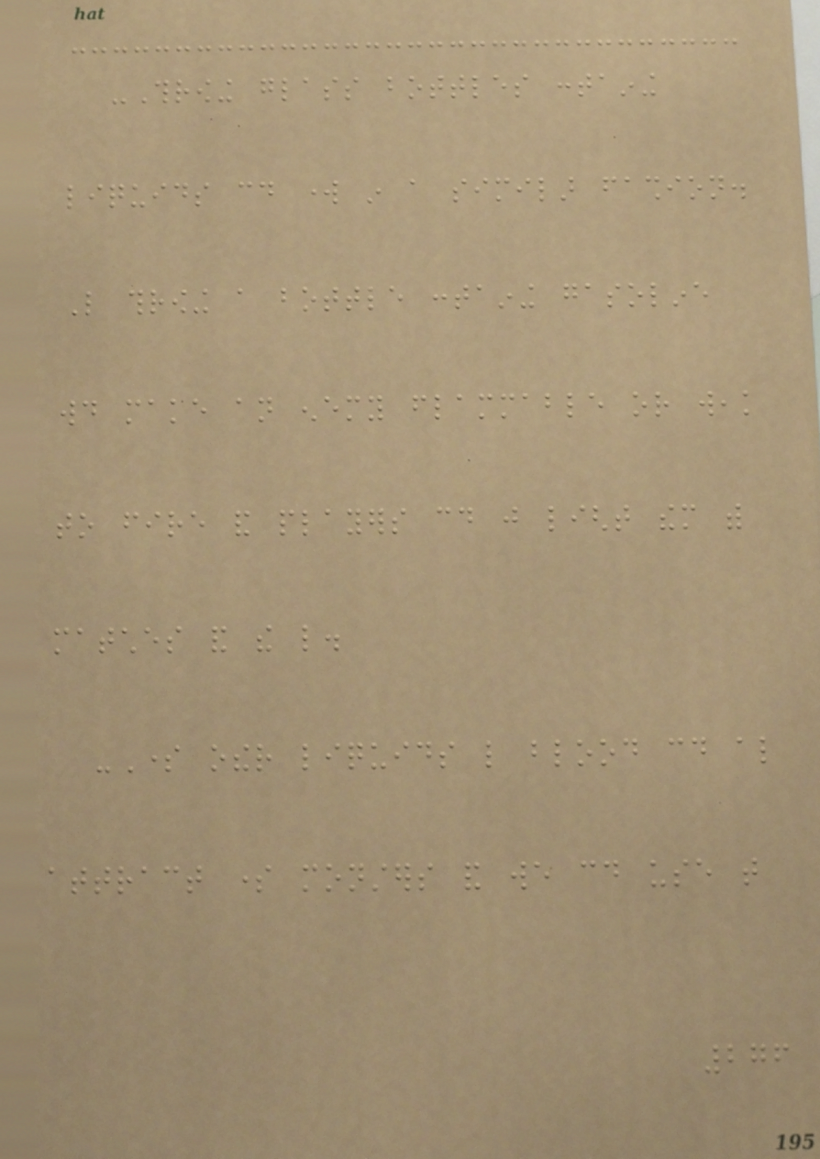-Throwing glass bottles containing
liquids could work in a similar fashion.
Like throwing a bottle containing gasoline
would make an enemy flammable or weak
to fire and players could just light them with
matches and the like.
-Some other liquids like blood could also
attract some monsters and we could use that
276
